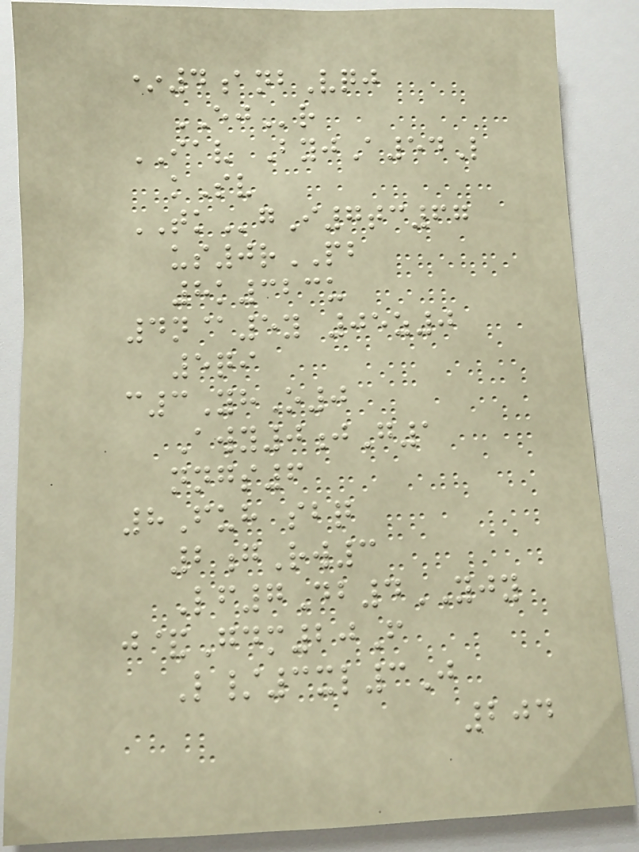*4anbVqj
EJr
IAV ByjA54L
kSv
TKgI7tc67
us0rPB
8k323u
4n@5y 05z0
5qi
c3YhO0
Awy0jG1
nngs6
8Fuh sbq
2gRw3
Lf7Db4YJY
j&Gdm20F
L/3xl3J
204
